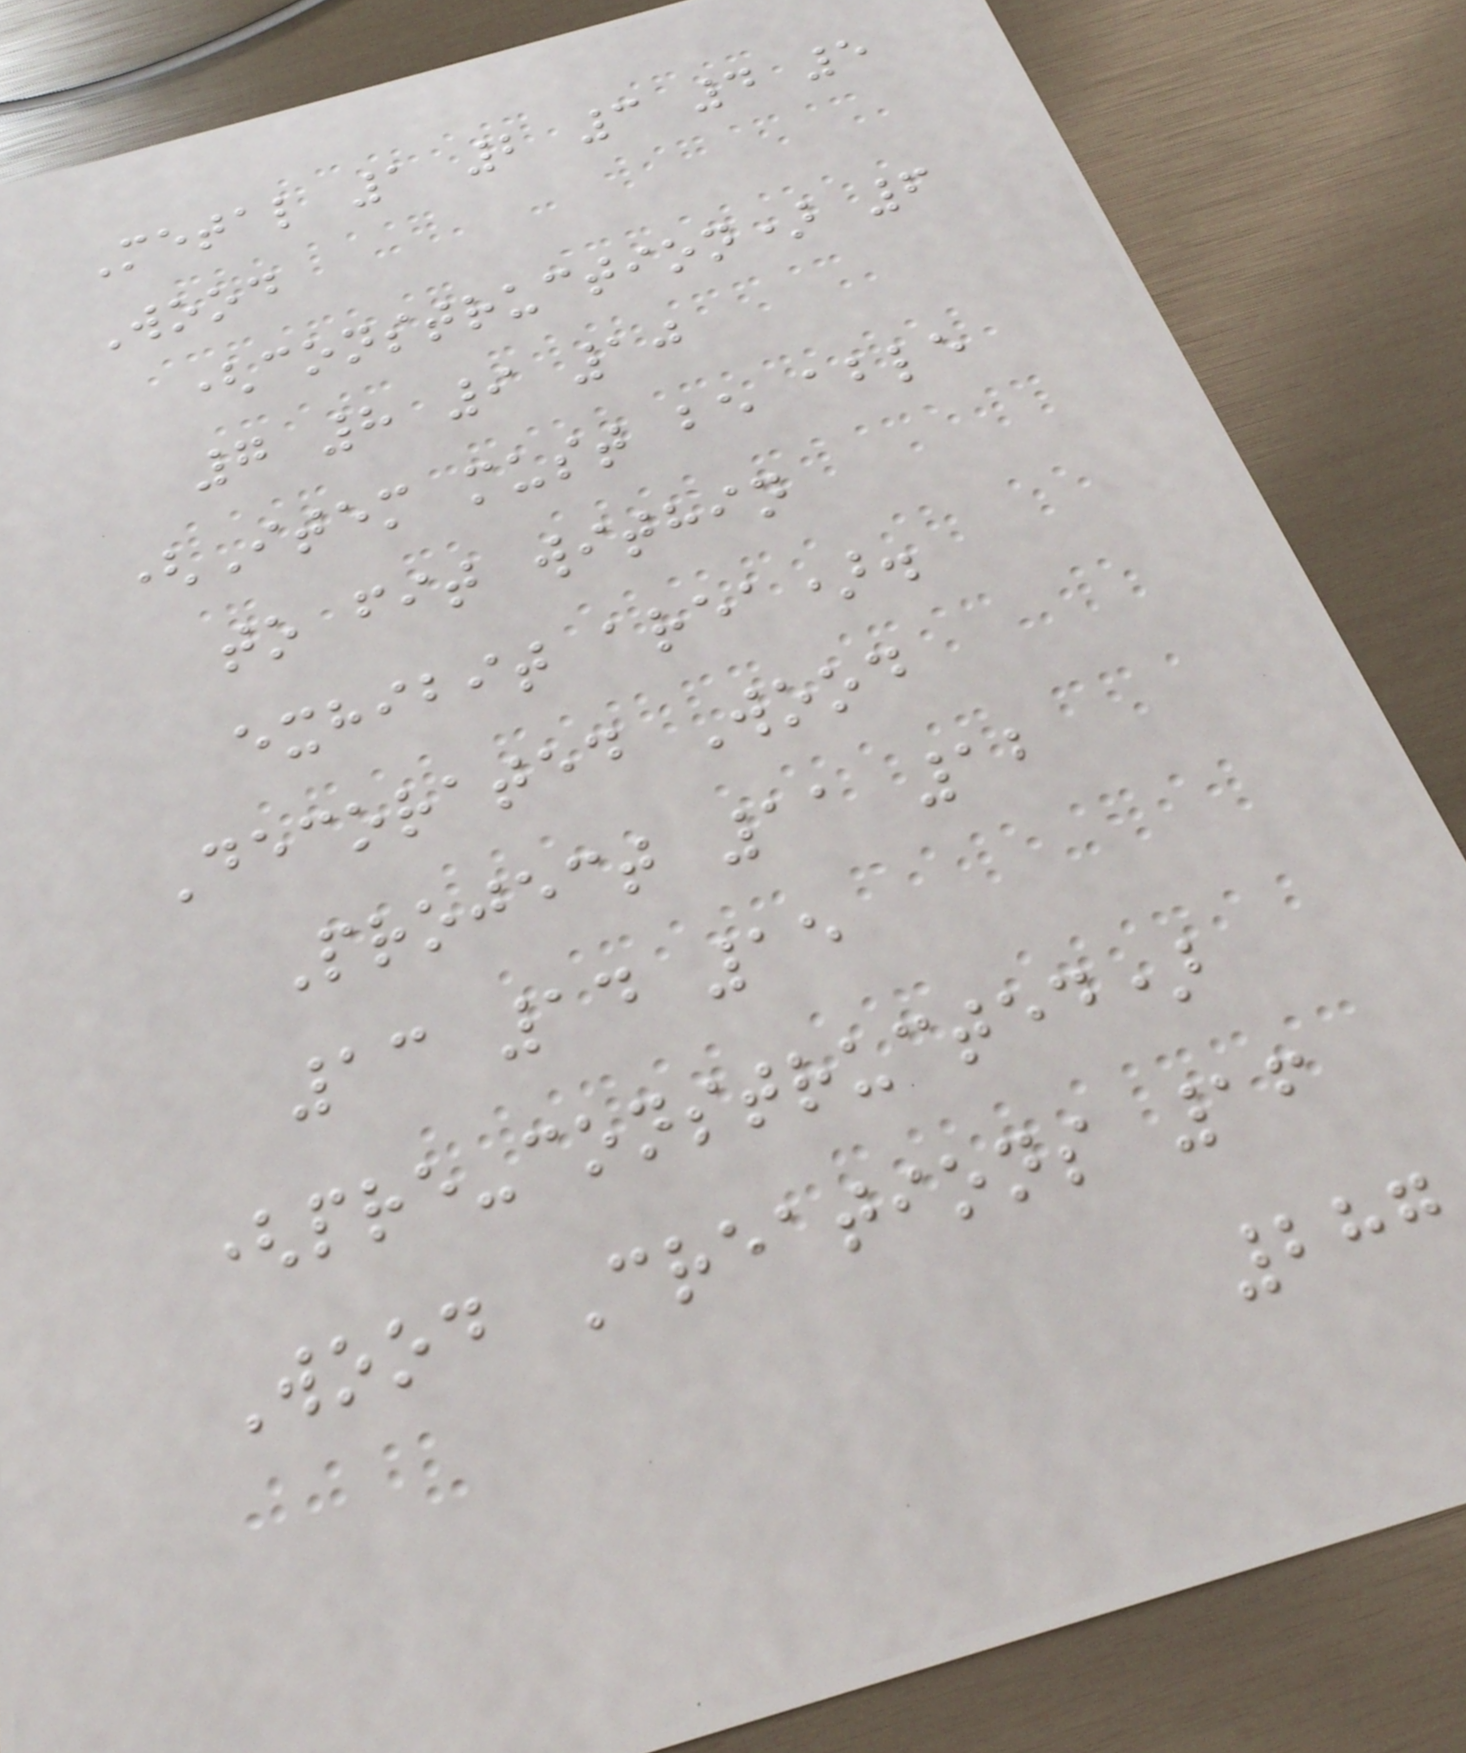Metal 1 2 3 4 5
Wood
(construction) 6
7 8 9 10
(Item must be able
to fit within
exhibit area).
Decorated Wood
Project 11 12
13 14 15
(pre-constructed)
Wood Creations 16
287
